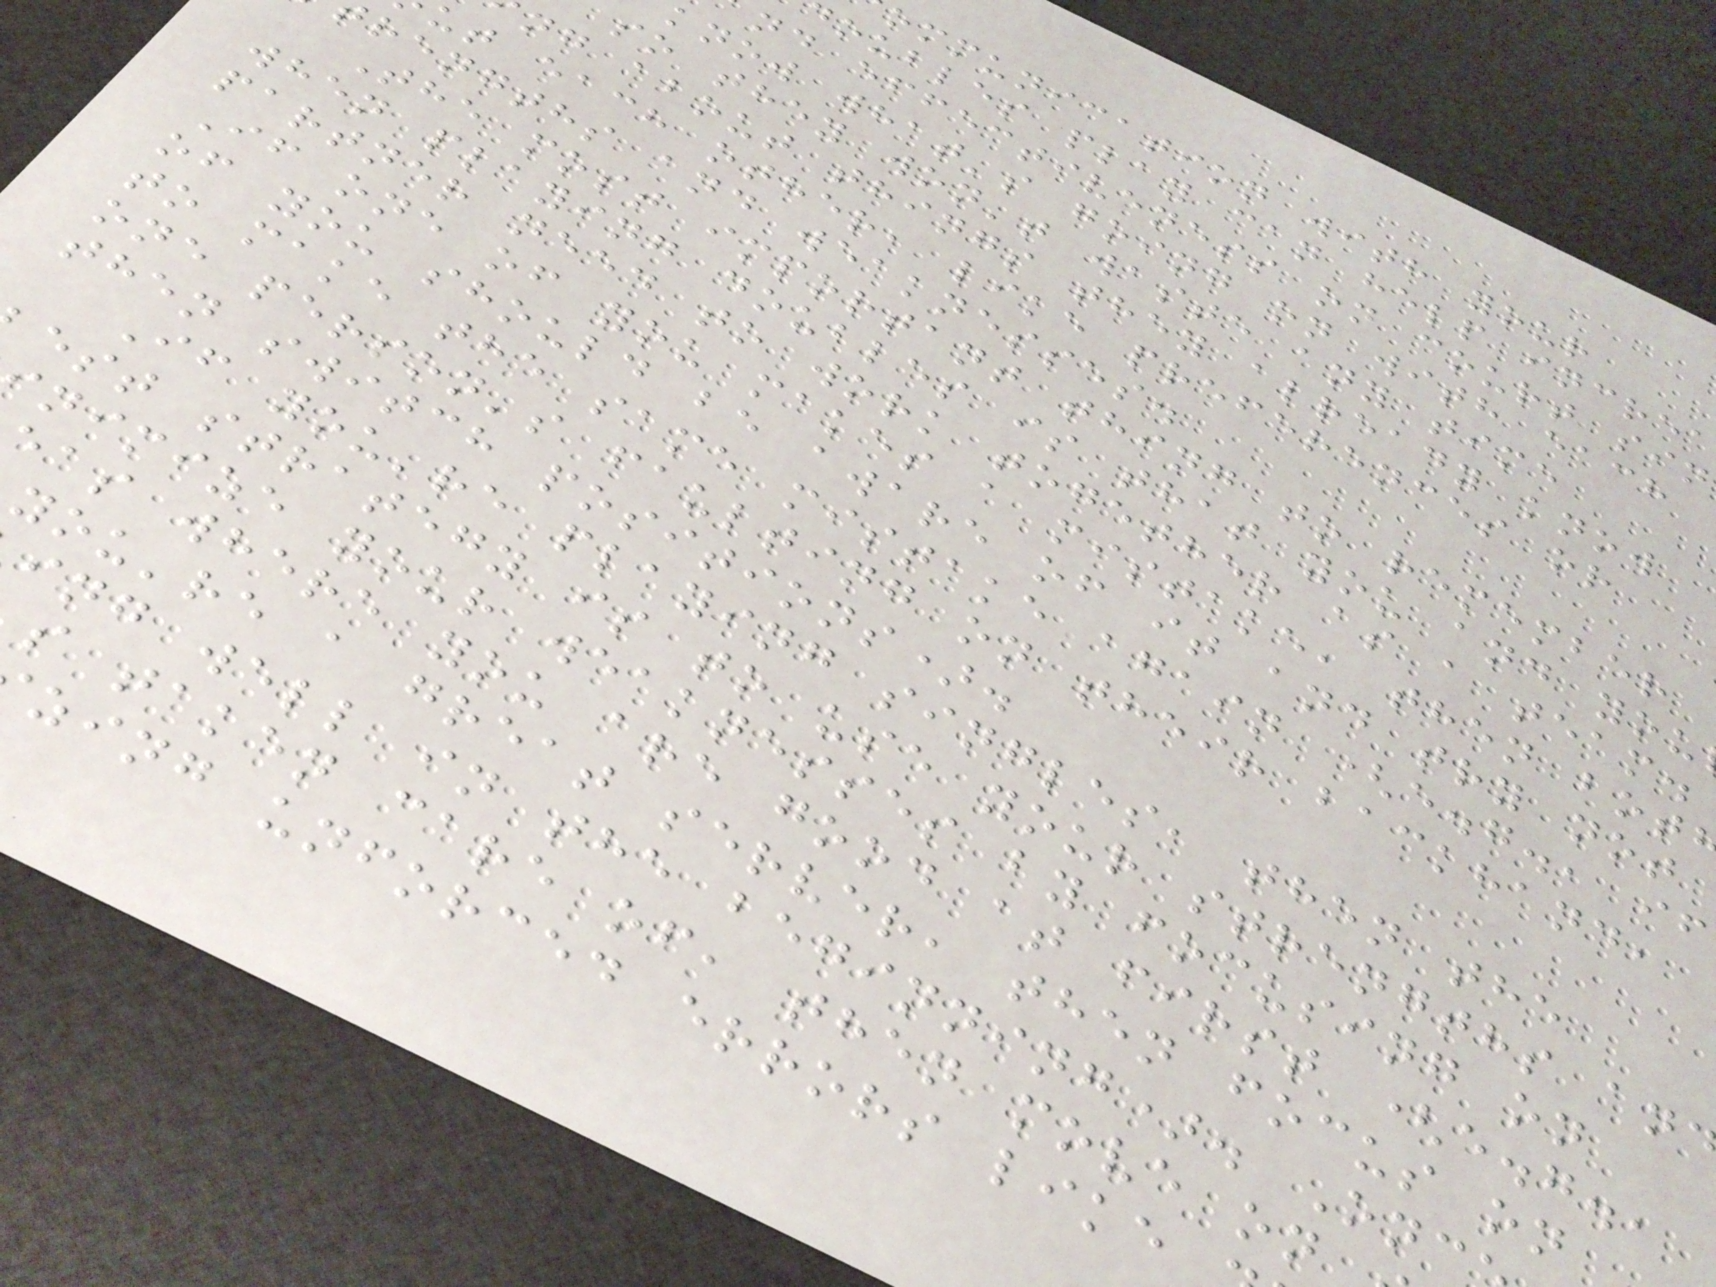ommunication with your
oubles play can help increa
nd effectiveness on court sin
know what's going on with each
so they won't waste any time
ng about things they already know
ut each other, like preferences or
rengths and weaknesses.
The most important thing to remember
when playing doubles is that you and you
partner need to work together as a team.
If one of you makes a mistake, then bot
of you should be aware of it and try not
to make the same mistake again (e.g., if
one person's faulting on their backhand,
then switch positions).
If you're playing singles, then the
est strategy is to use your strengths an
nimize your weaknesses by focusing on
eas where you are good at first (e.g.,
you're a great server, then focus on
ing well in the beginning). Onc
s taken care of, then move on
zing unforced errors like
